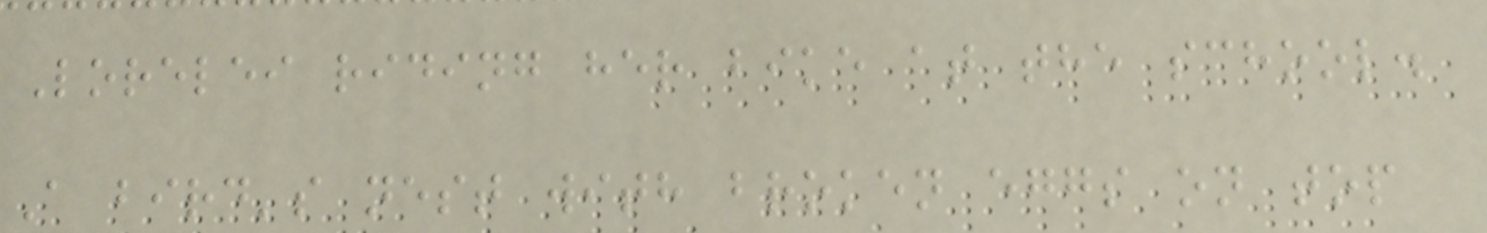Lorelei riding her bike at the school.
A bird's nest with broken eggs on top
